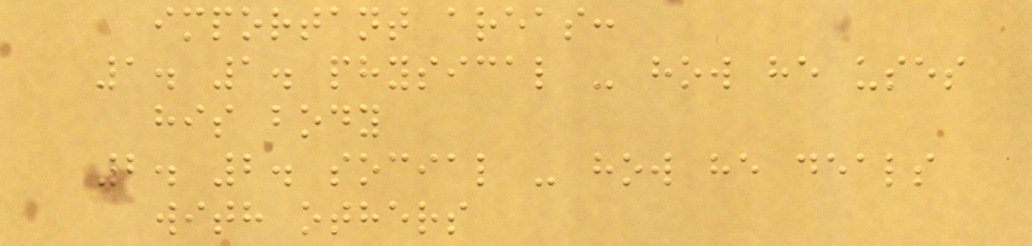important areas:
1. 1. physical - how he uses
his body
2. 2. social - how he deals
with others
